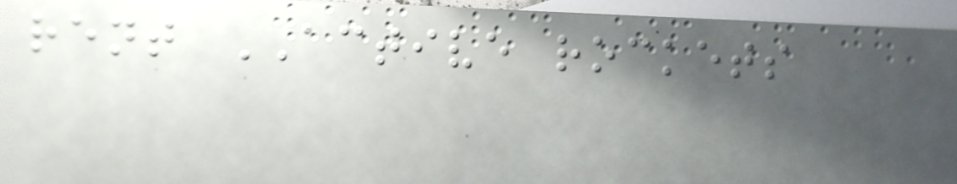rent ACTIVE rockets
